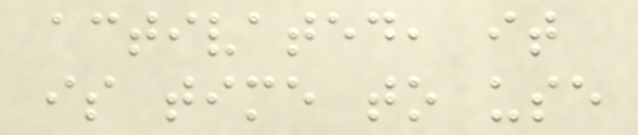activated, it
is time to use
